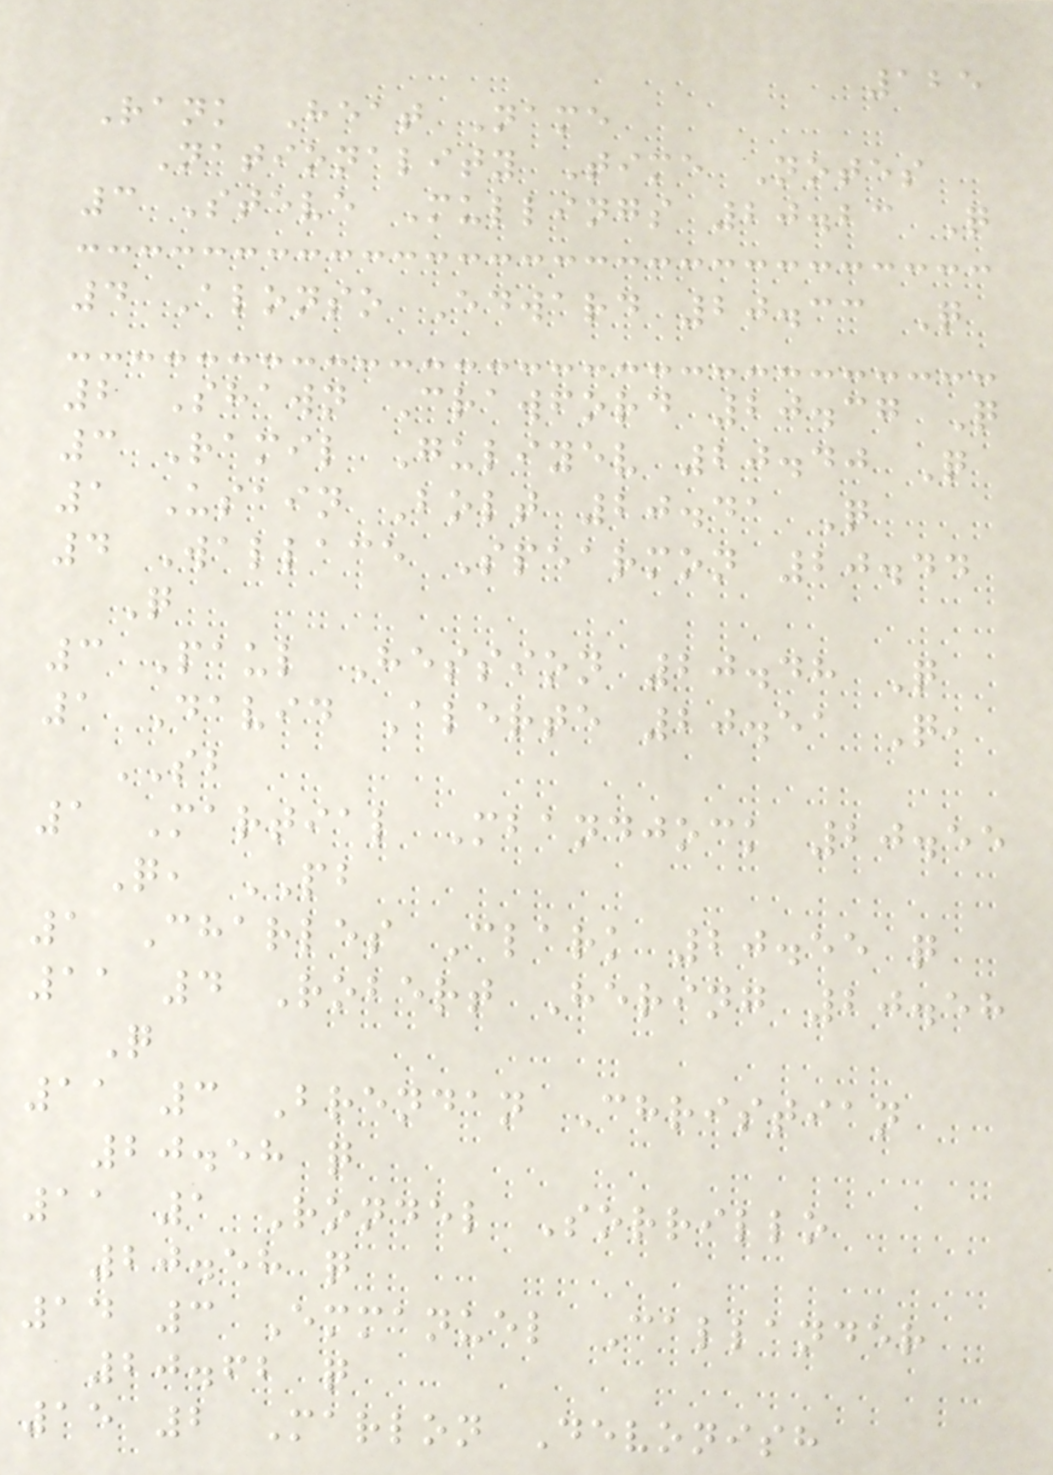125
Rank Heat Name
Nationality Time Notes
3 Steve Mullings 20.23 Q
4 Alonso Edward 20.33 Q
2 Shawn Crawford 20.37 Q
3 Ramil Guliyev 20.40 Q
1 Usain Bolt 20.41 Q
4 Wallace Spearmon 20.44
Q
3 Paul Hession 20.48 Q
1 David Alerte 20.51 Q,
SB
1 Martial Mbandjock 20.55
Q, PB
1 Charles Clark 20.55 q
11 4 Robert Hering 20.58
Q
11 3 Brendan Christian
20.58 q
11 1 Rondel Sorrillo
20.58 q
14 3 Emmanuel Callander
20.62 q
15 2 Marlon Devonish
